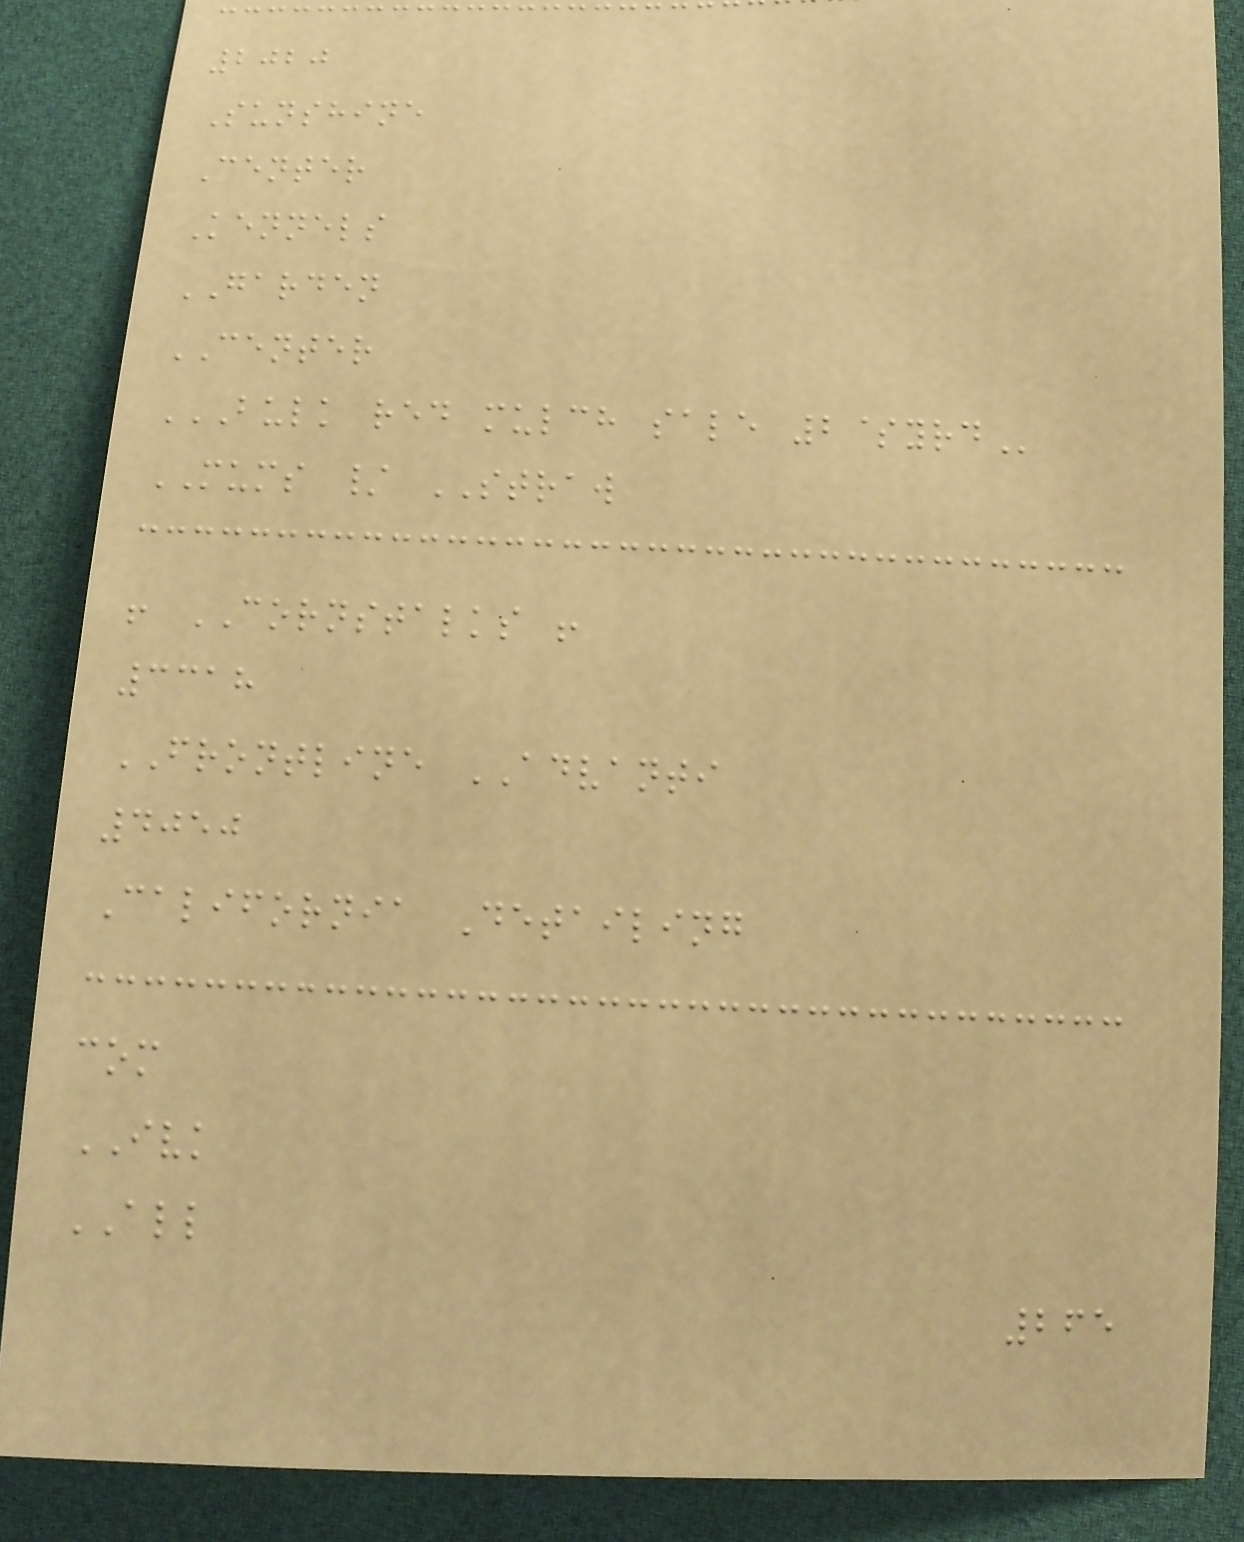2020
Sunshine
Center
Kennels
GARDEN
CENTER
BULK RED MULCH SALE 2$YRD
MUMS / STRAW
! CORNSTALKS !
3318
FRONTLINE ADVANTI
4050
California Detailing
com
IVK
ALL
265
